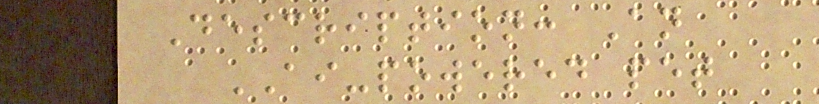Description: An
AI-powered pet
